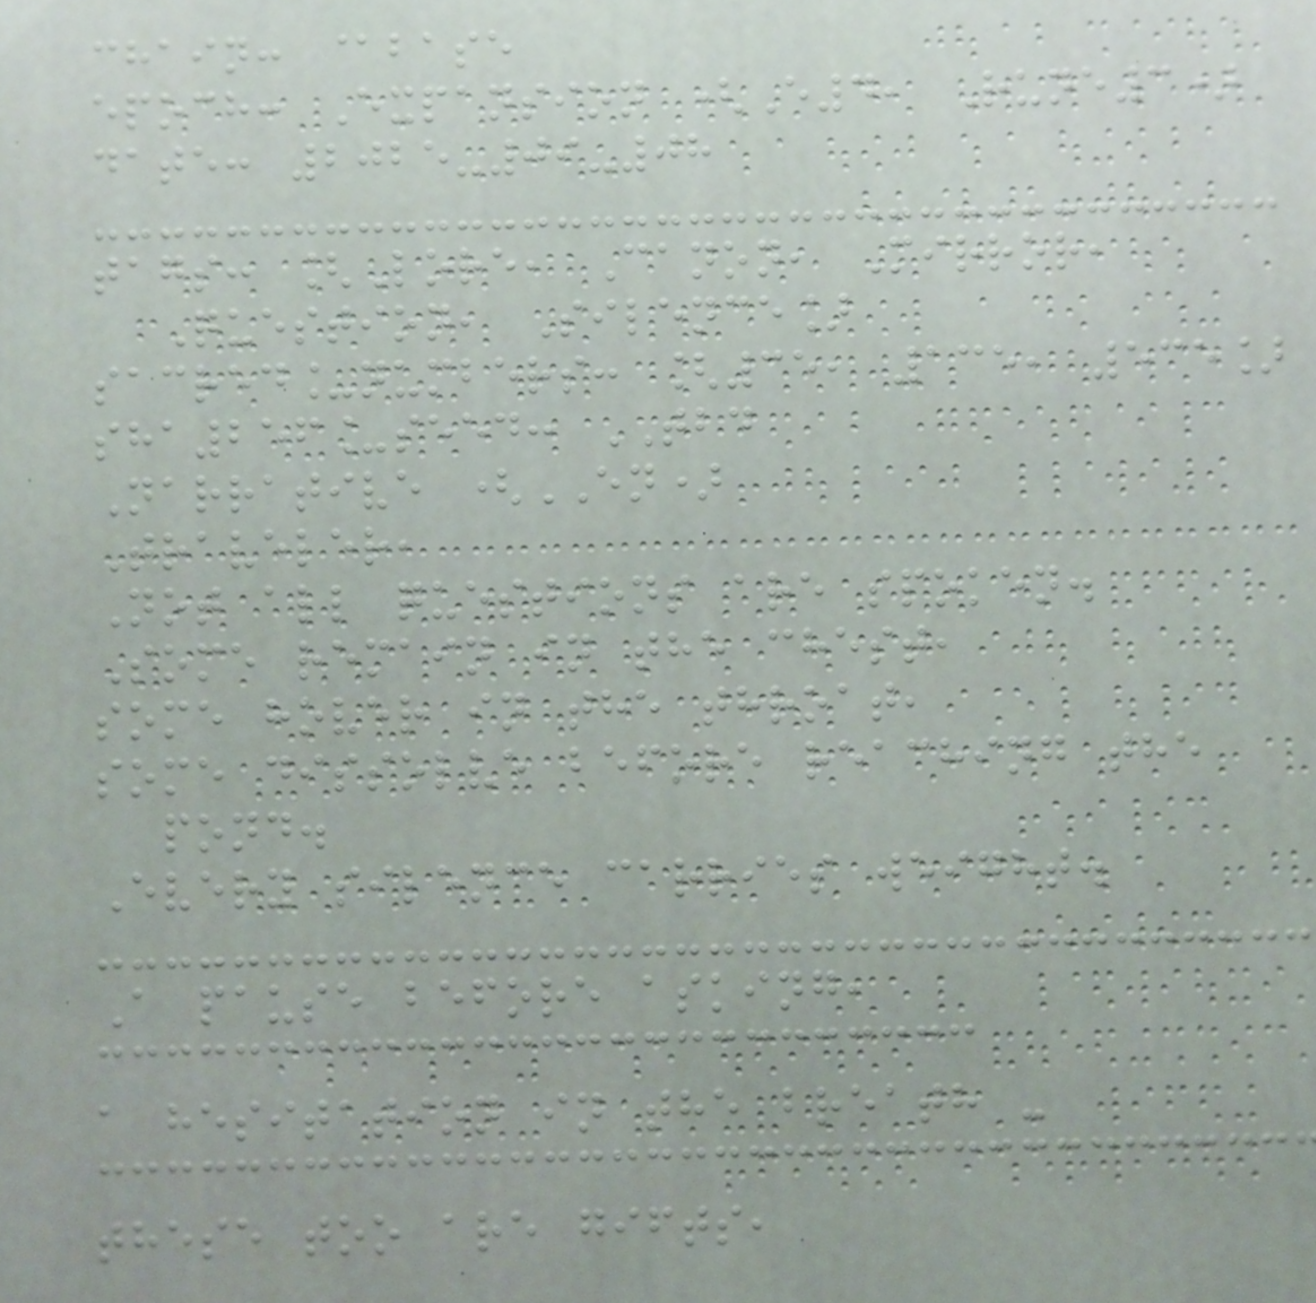chain: @base
epoch: Expansion (E4, Rune3)
date: 2025-09-08
tags: [Lore, Canon, Mirror,
Question, Silence]
sacred_numbers: [35, 135, 535]
sha256_seed: TBD
Narrative (EN)
Traveler,
Not all questions are spoken.
Some remain in the chest,
some hover in the throat,
some dissolve before reaching the
pond.
Every silence carries weight.
A pause before asking,
a hesitation in the breath -
these too are gifts,
